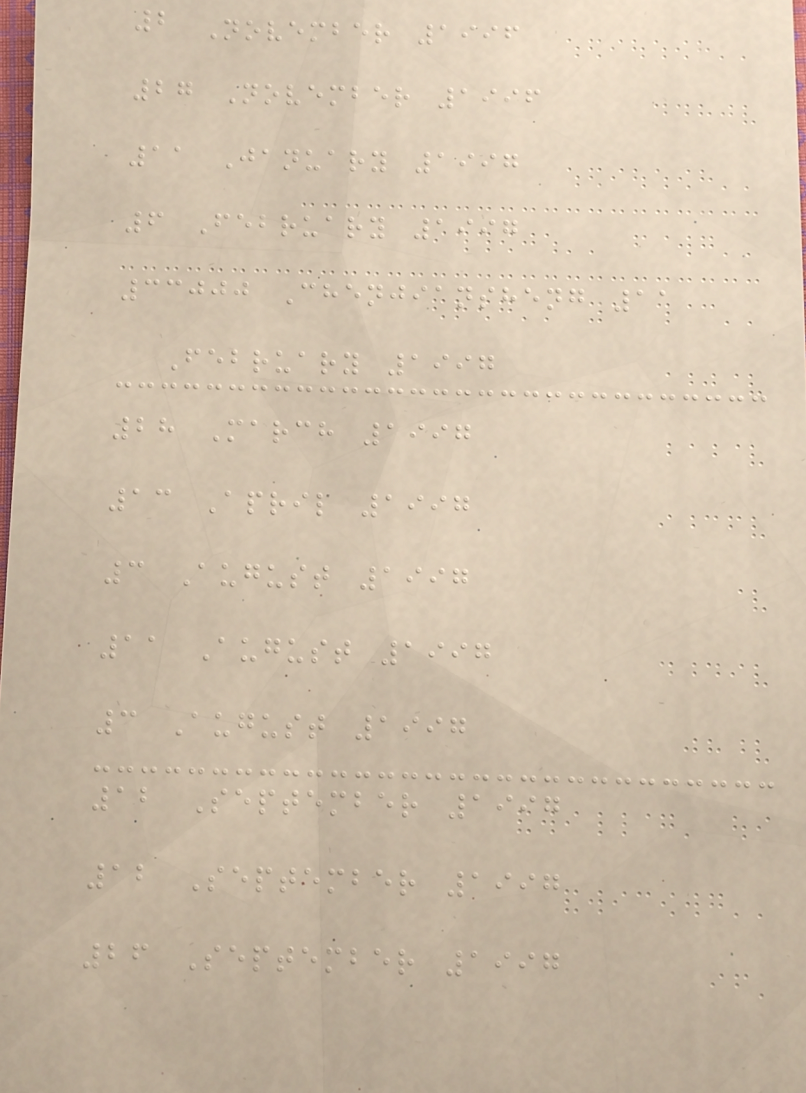2 November 1996
27 November 1996
11 January 1997
6 February 1997
33000 Chenjiansheng 11
February 1997
28 March 1997
13 April 1997
3 August 1997
11 August 1997
3 August 1997
12 September 1997
12 September 1997
26 September 1997
